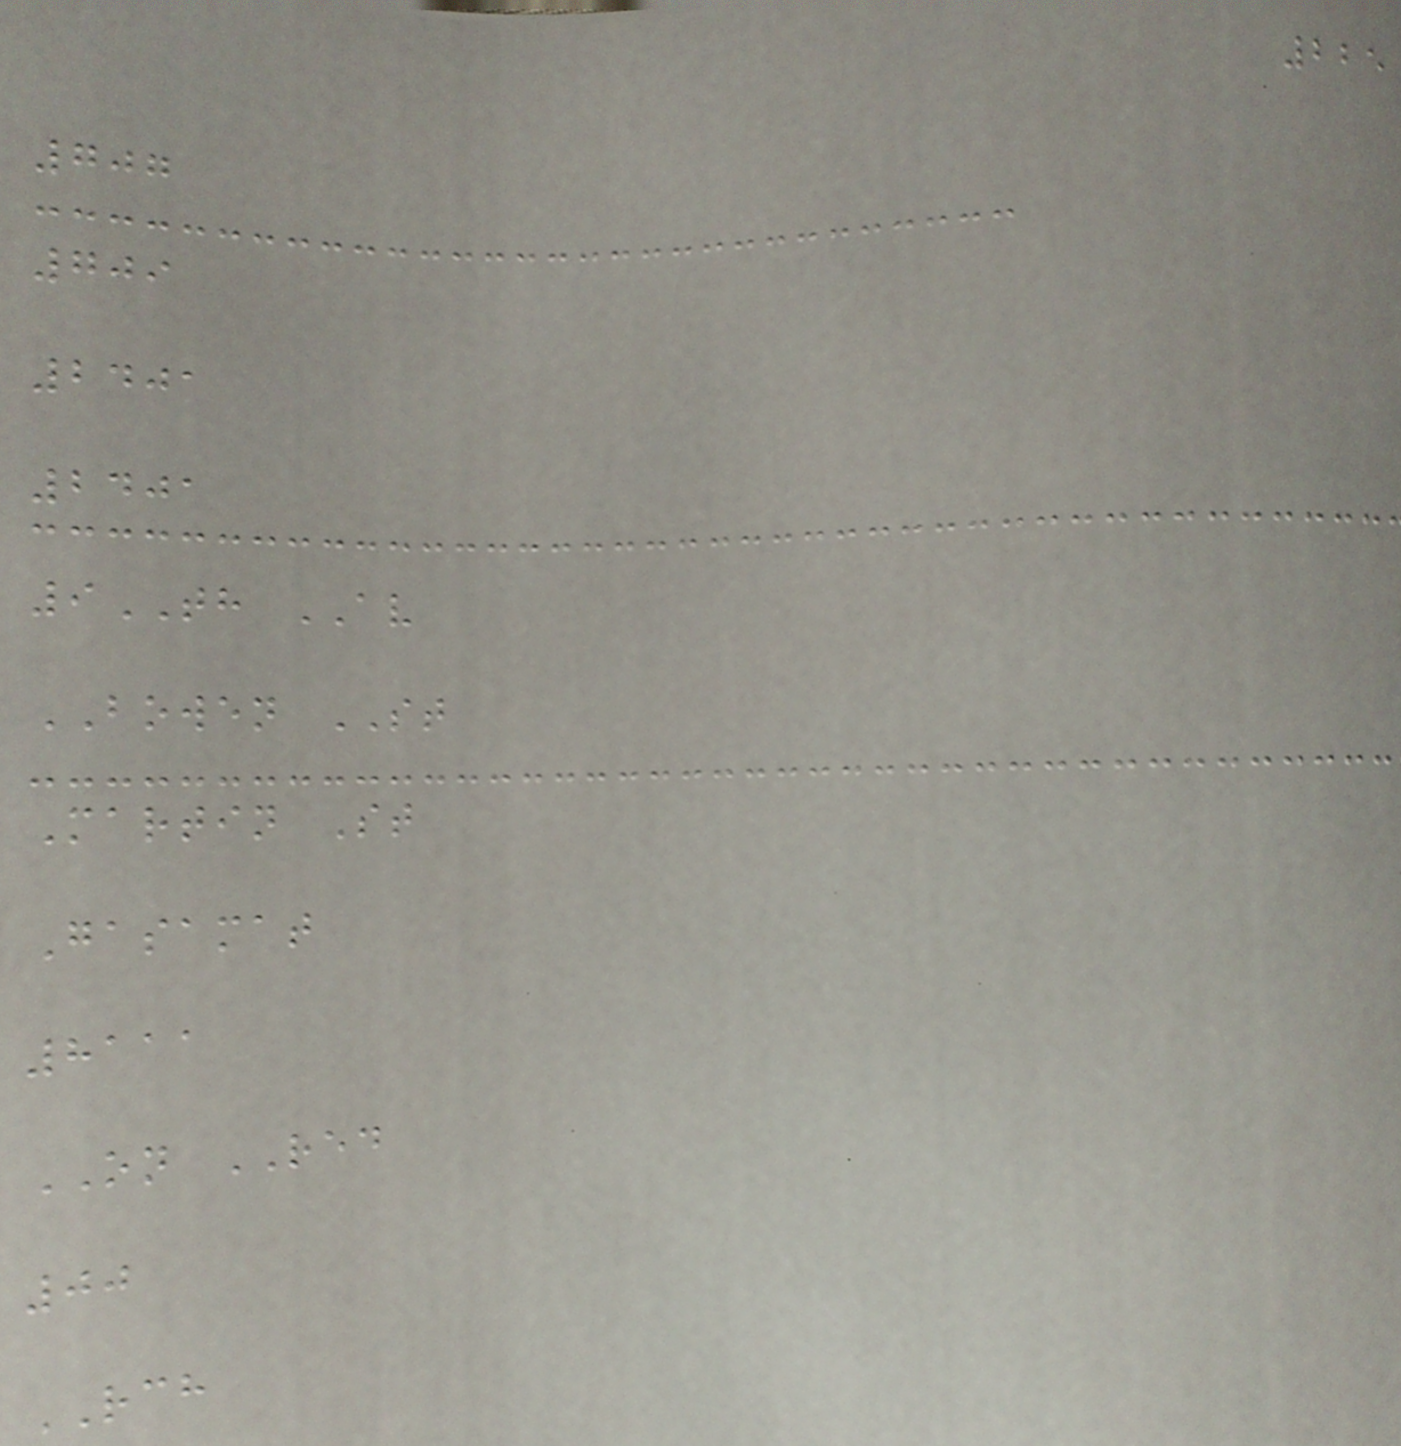225
707
709
2401
2401
9TH AV
BOWEN ST
Martin St
Gasamat
8111
ON RED
00
RCH
